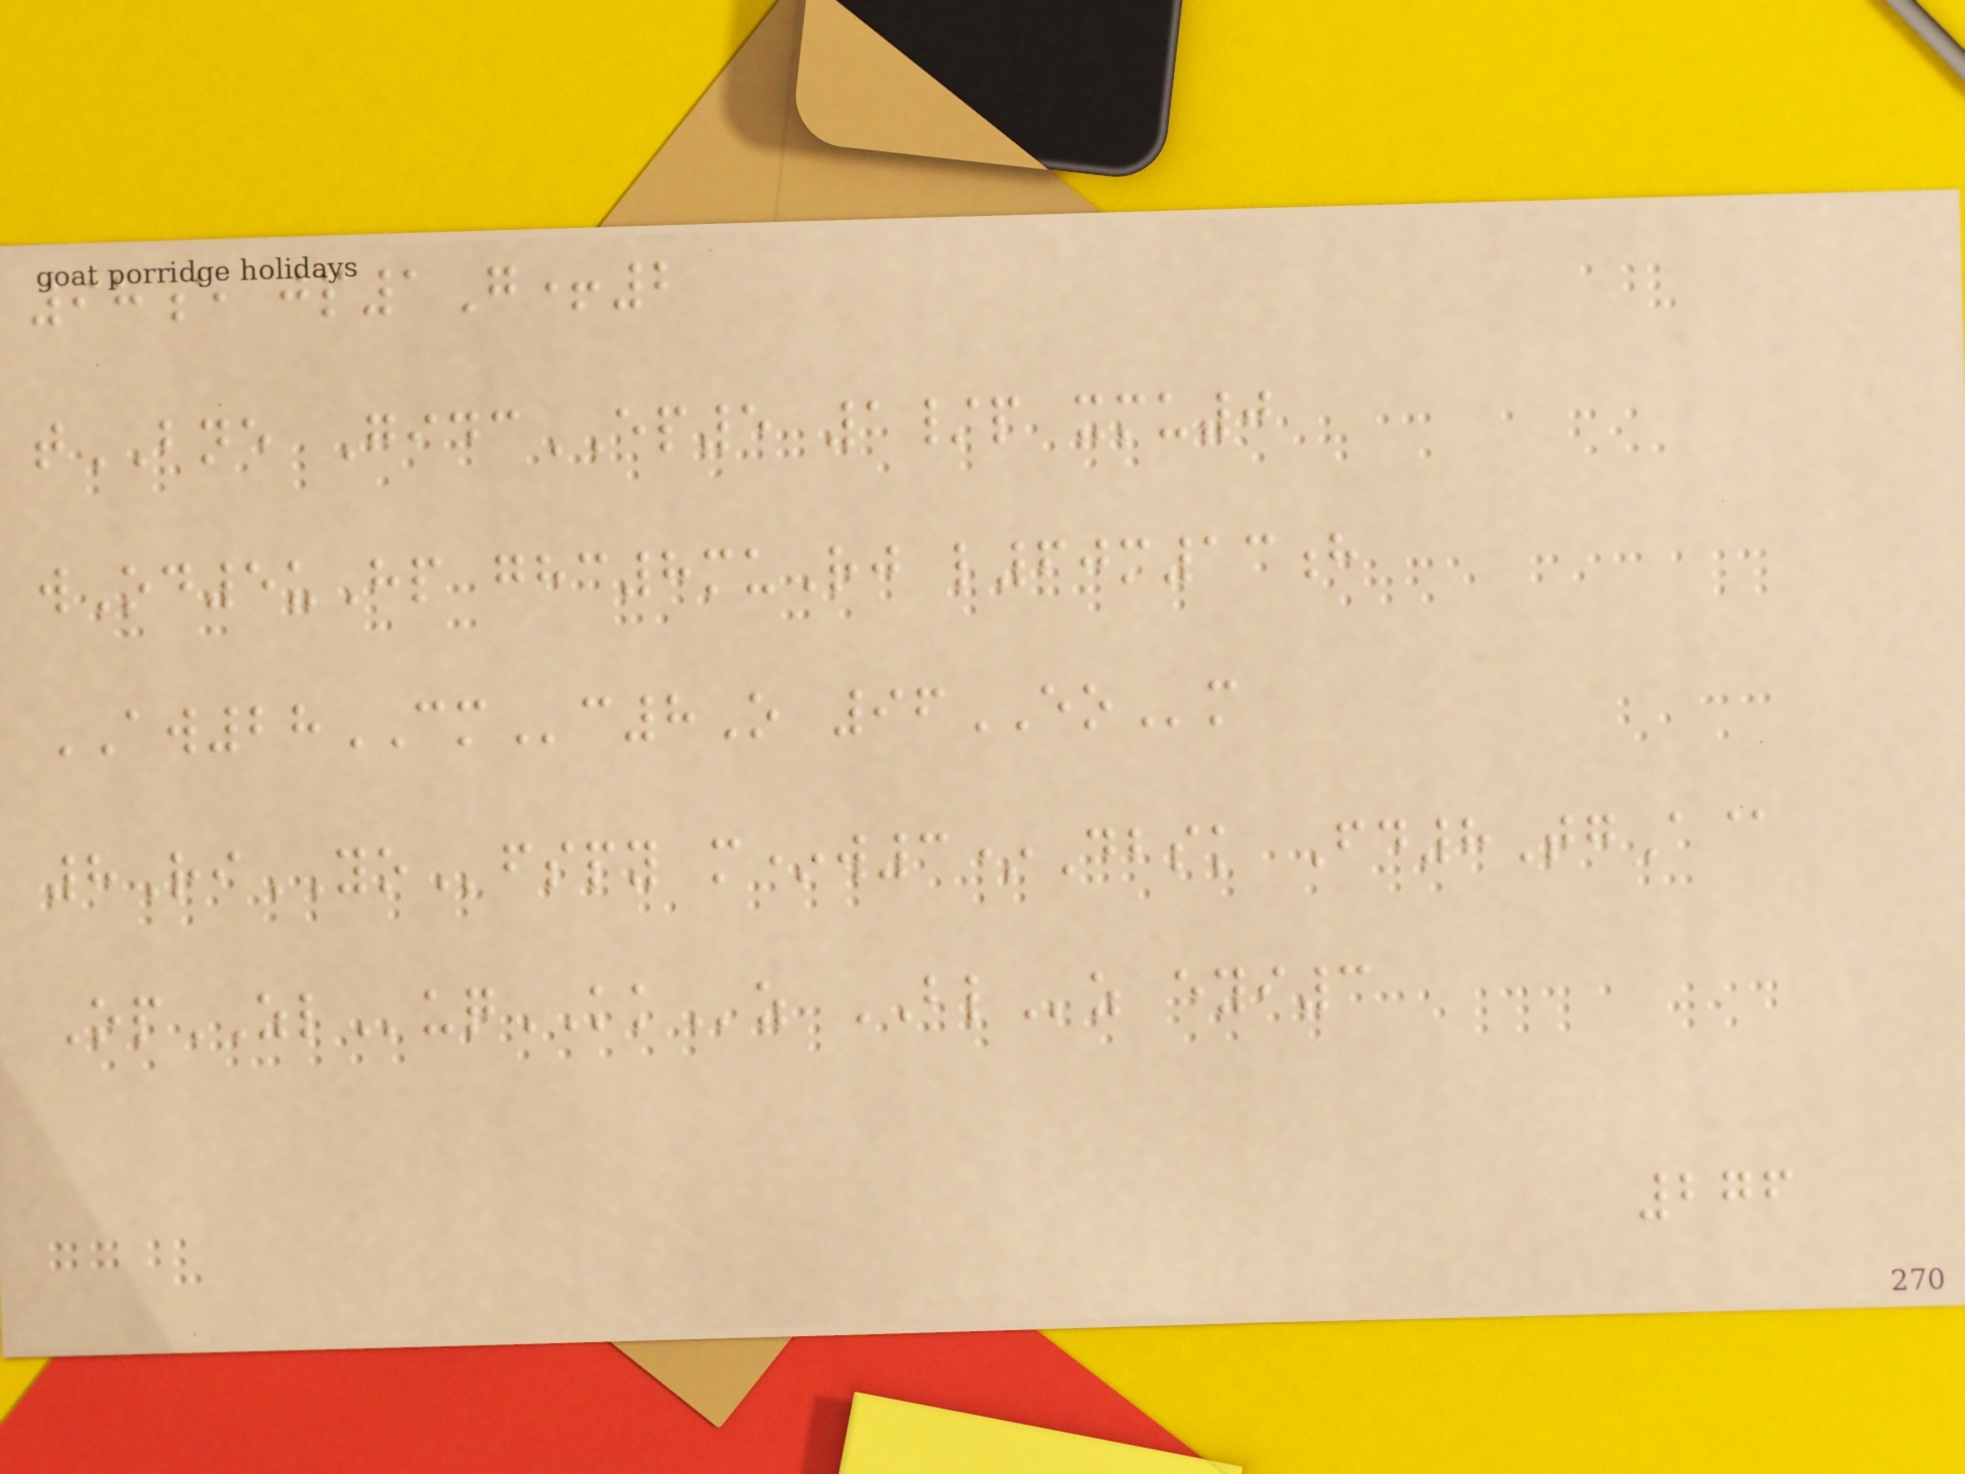98e jp1G+2
tBNE GidcEP5 1/p xmu0
wOd5uHp ghc8muRj l60m13h
AW28CMc8O 96EOm
8RiYOfspy m*w3*Dbsk Fd8TgA@
OpZLuqKKz BLz eyi3
276
